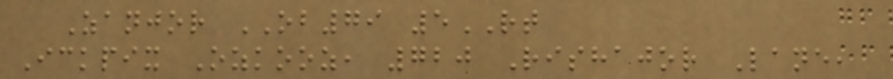Zanjor OB79 5RT
Ickpix Ozkooz, 720 Rishajor Lane,
